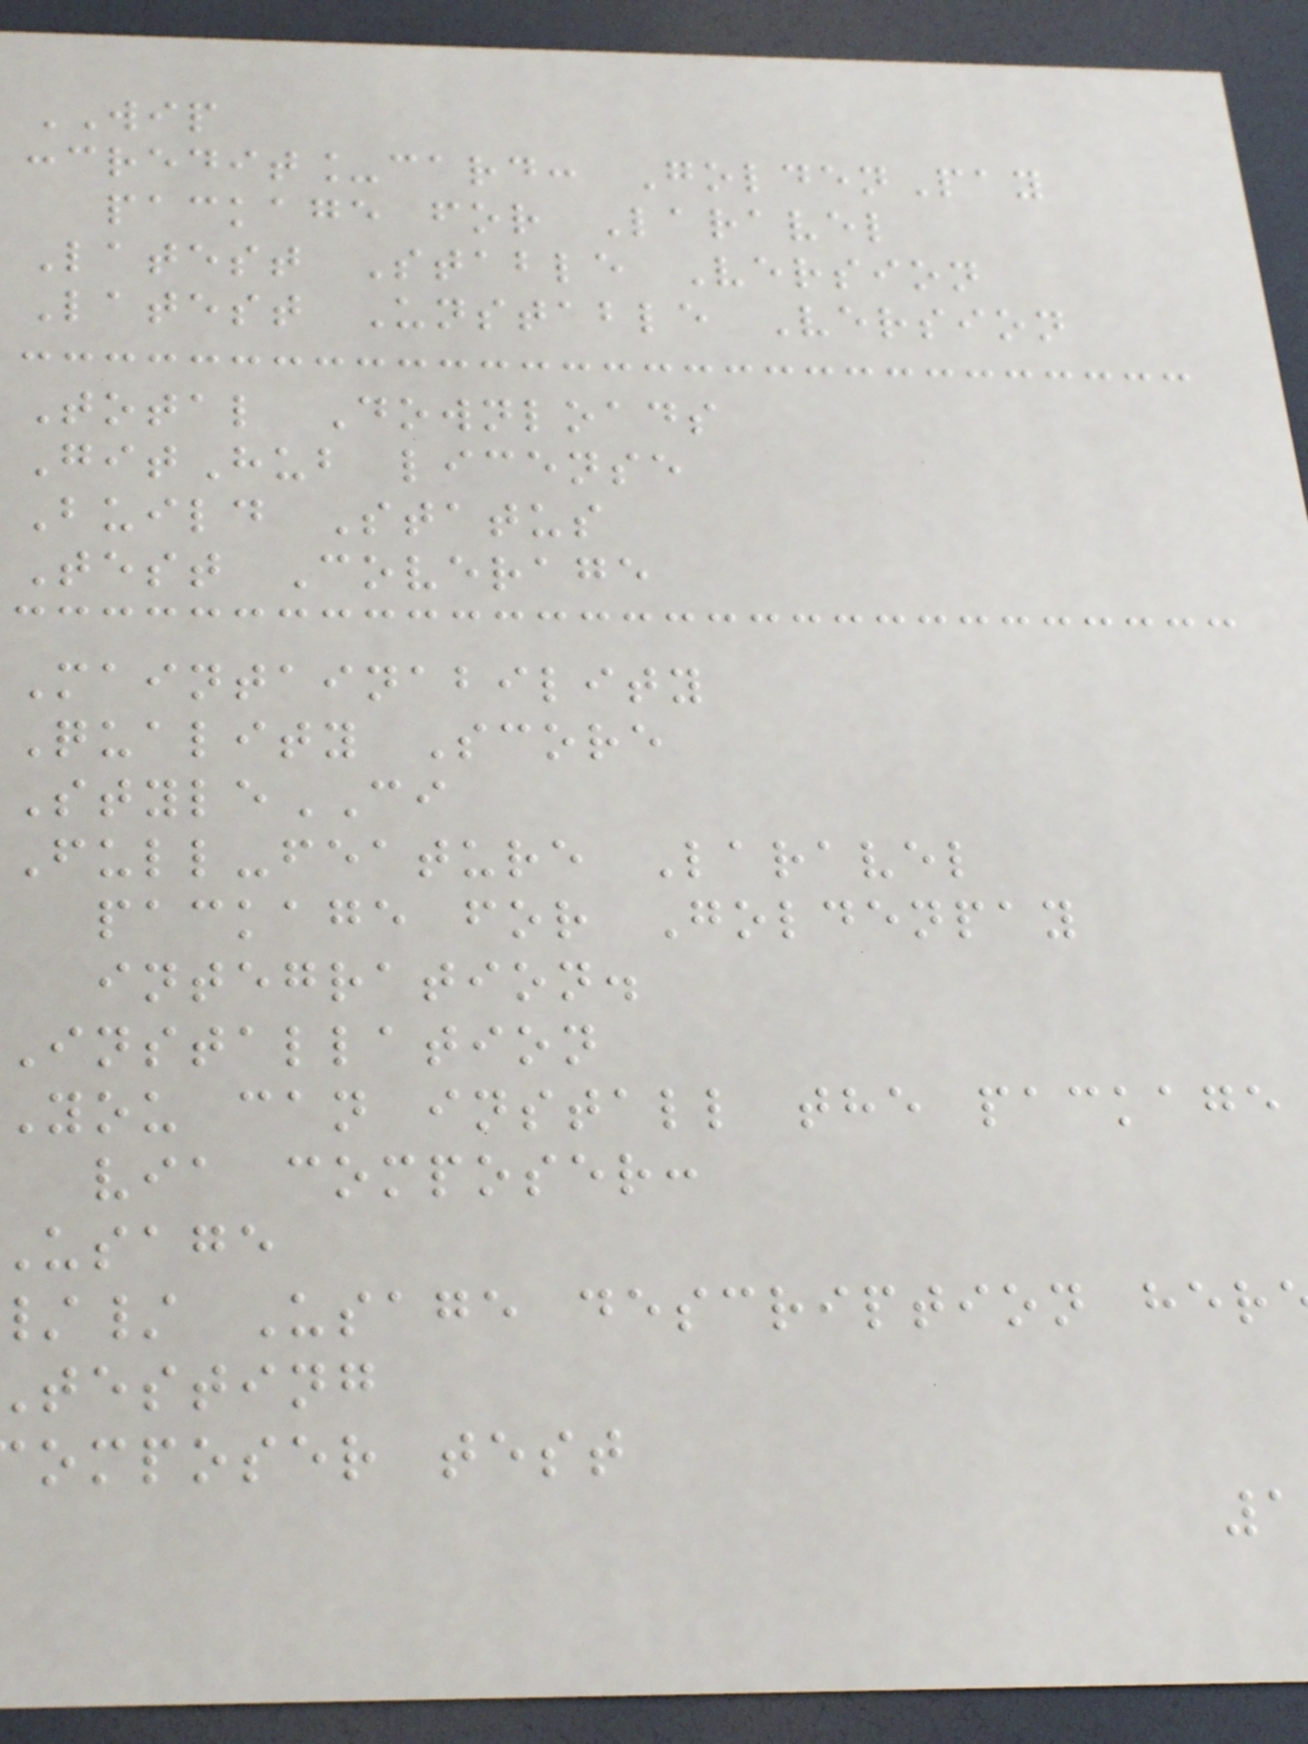WIP
:credit_card: GoldenPay
package for Laravel
Latest Stable Version
Latest Unstable Version
Total Downloads
GitHub license
Build Status
Test Coverage
Maintainability
Quality Score
StyleCI
Full-feature Laravel
package for Goldenpay
integration.
Installation
you can install the package
via composer:
usage
/ Usage description her
testing
omposer test
